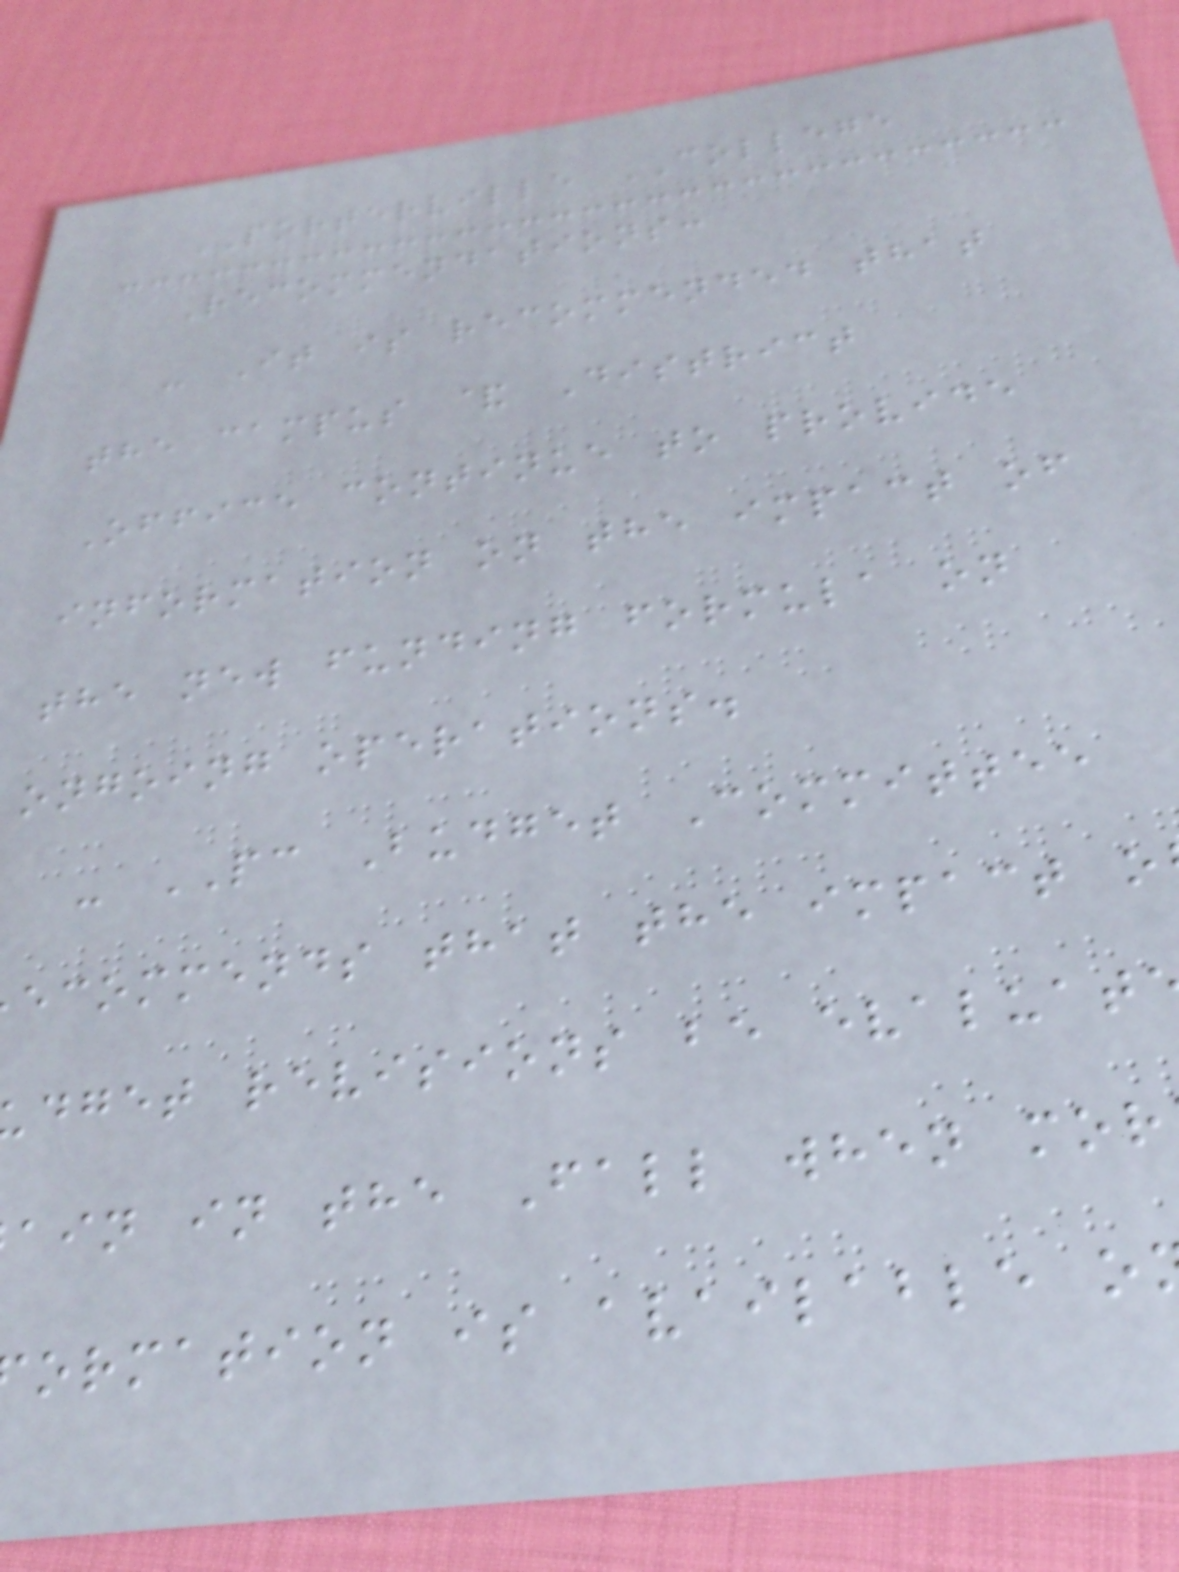PORTERVILLE COLLEGE
Recommendations:
- It is recommended that
the campus & District
Office continue to provide
information on the impact of
the new funding formula on
ongoing operations.
- PC Budget Committee
ecommends that the impact o
dget revisions be evaluat
ain in the Fall when mor
ormation is available o
